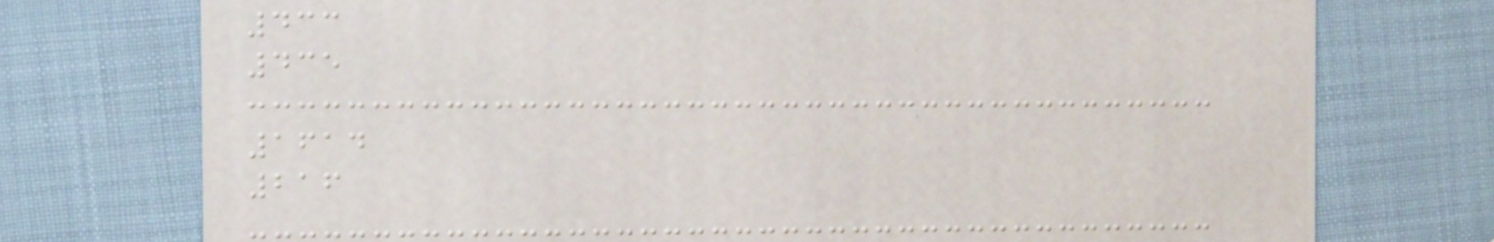433
435
1614
216
